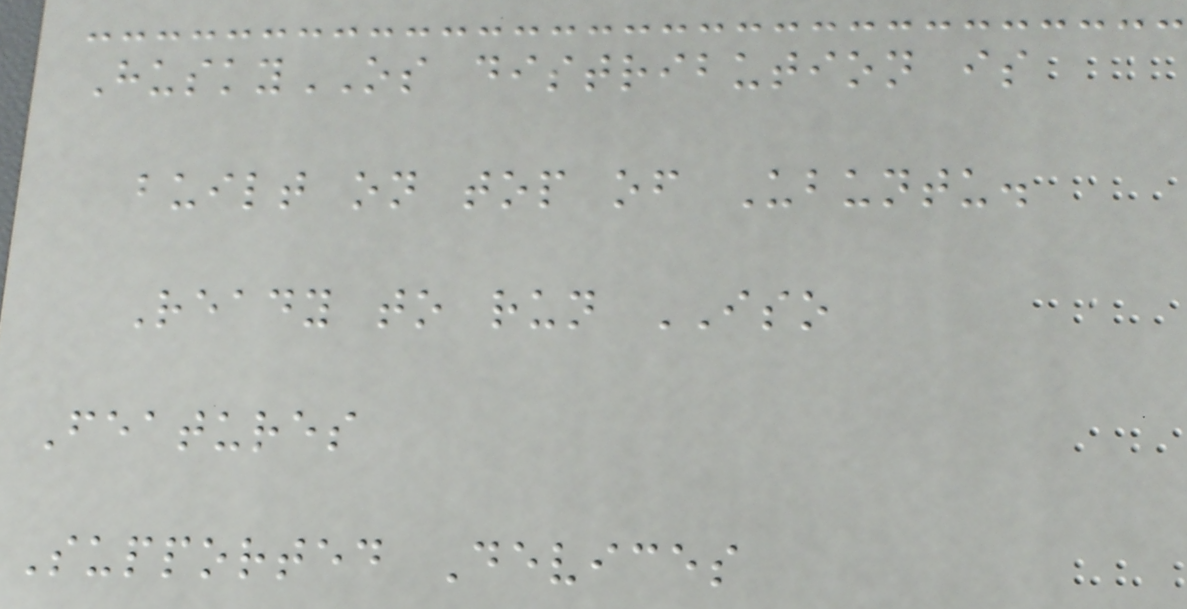HuskyOS distribution is
built on top of Ubuntu.
Ready to run ISO
Features
Supported Devices
